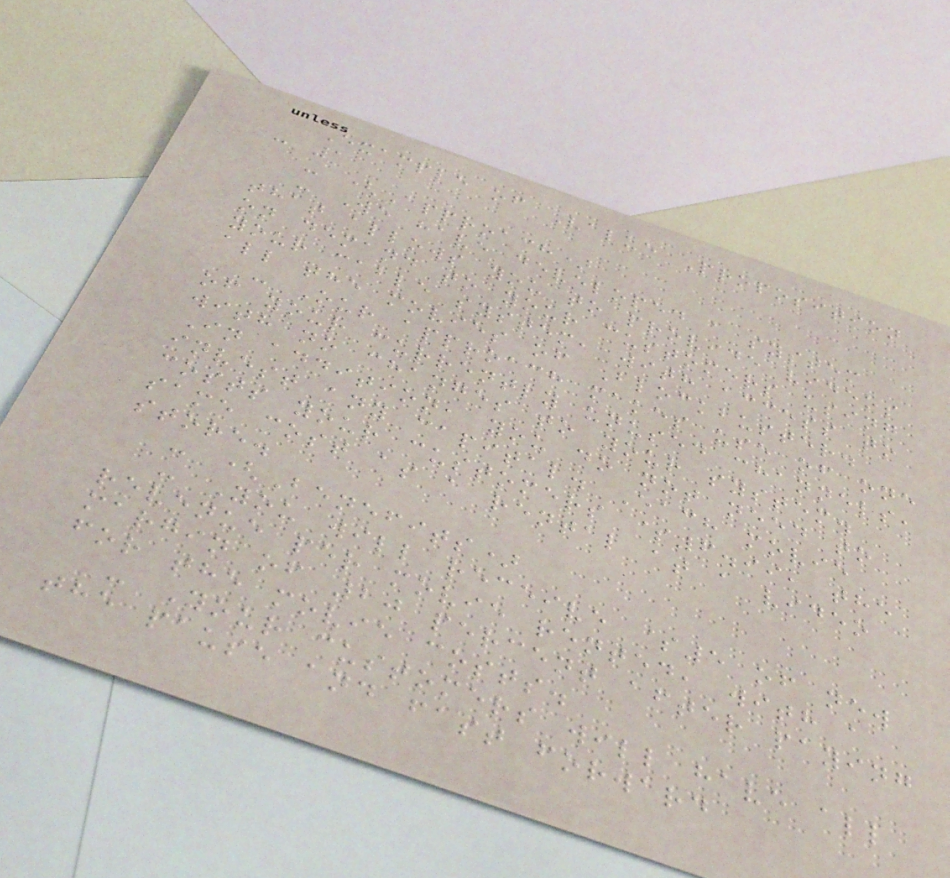Example of Value Proposition
- 1
- (Approach)
- We have developed a system
that allows you to provide videos
on demand to your customers using
your cable system, with access to
all the movies of Blockbuster.
- Our approach makes use of one
of your currently unused channels,
with no changes to your system.
In addition, you do not need to
invest any capital. Each movie
costs your customers $6.99, the
same cost as a rental at a video
store.
- (Benefits)
- You will receive $5 of new
revenue per movie rented, with a
margin of 20 percent after paying
for the movie costs.
- Your customers will have all
the pause and fast forward
